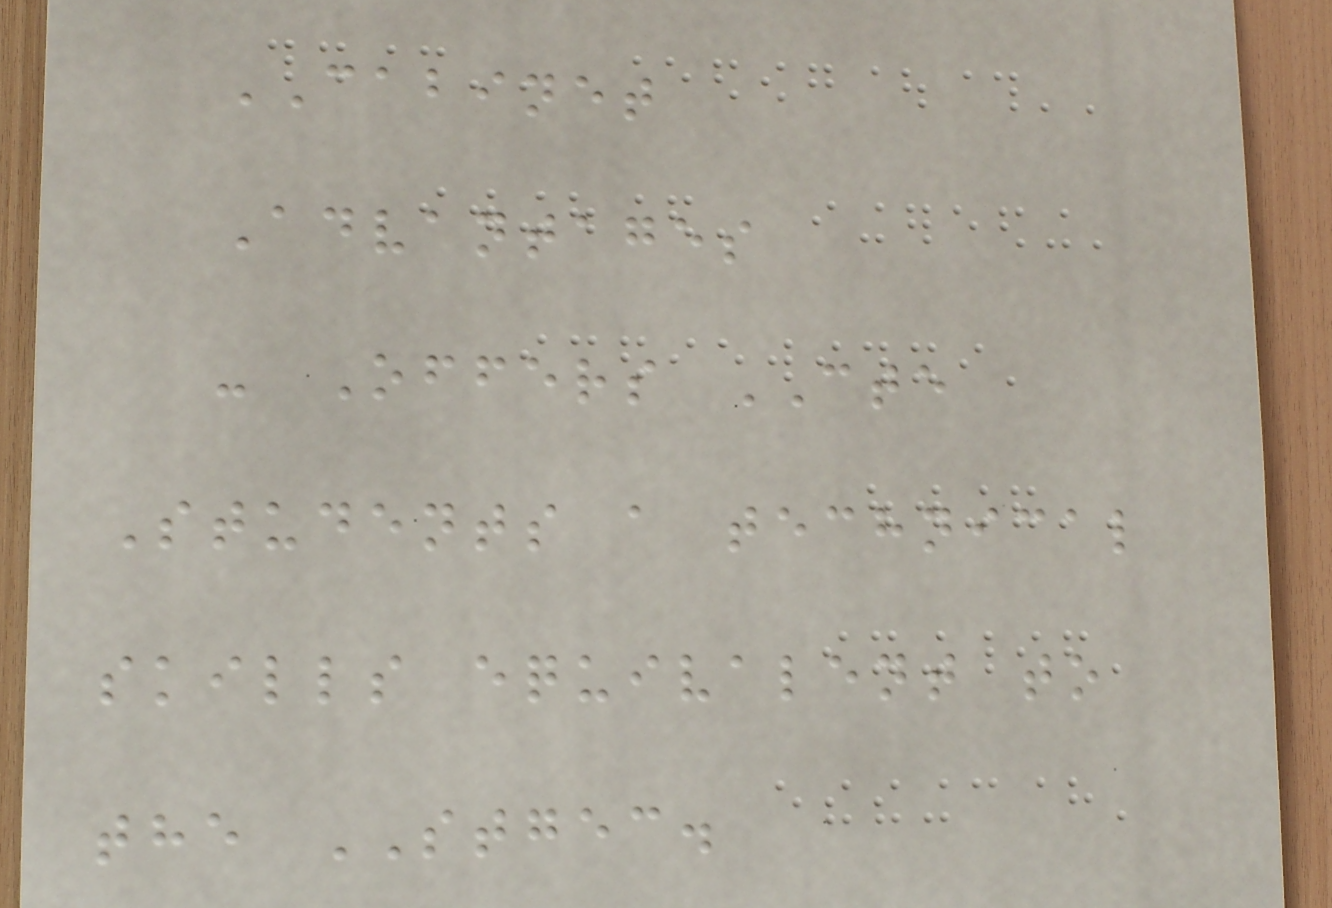CABINET
Advantages
- Offers CTE
Students a technical
skills equivalent to
the STGEC.
